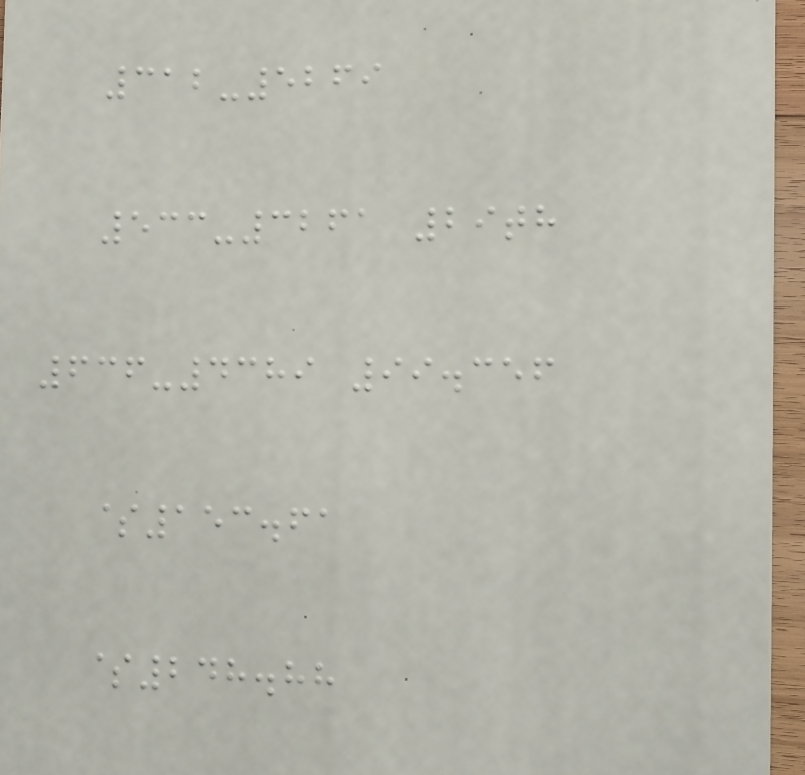312-5269
533-3261 29th
636-4389 99.356
$153.61
$248.88
